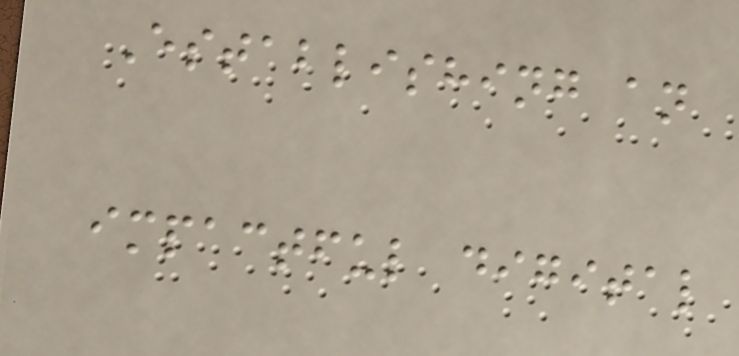Establishing an
impactful digital
